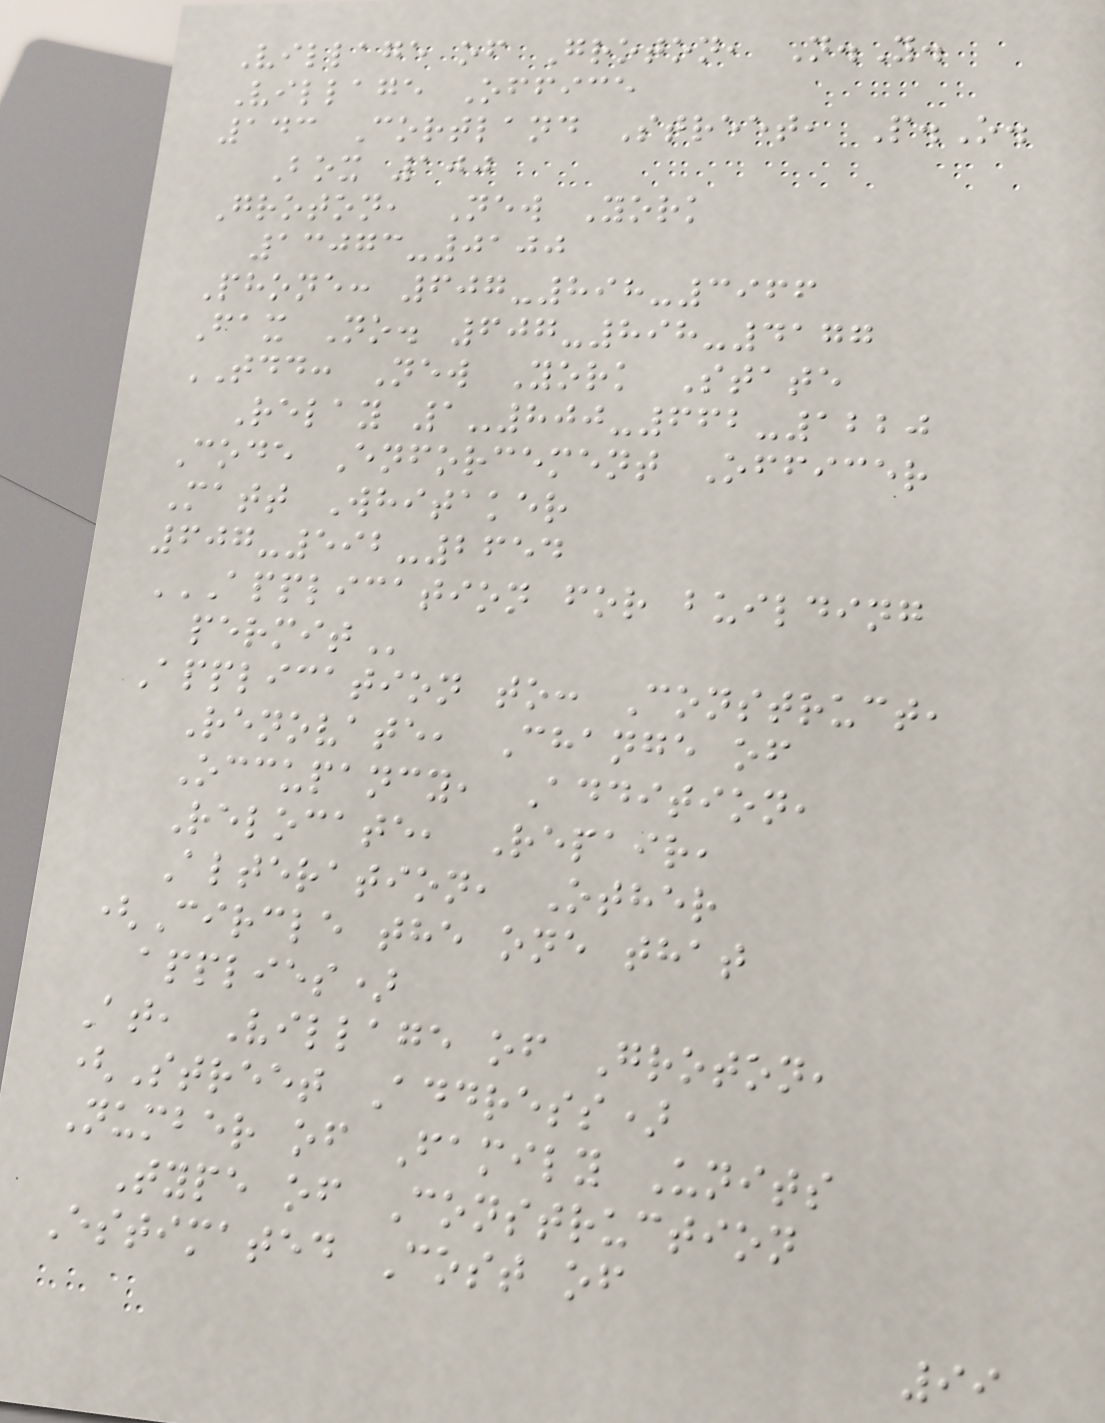Village of Groton, N.Y.
Village Office
143 Cortland Street, P.O.
Box 100
Groton, New York
13073-0100
Phone: 607-898-3966
Fax No. 607-898-4177
TDD: New York State
Relay 1-800-662-1220
Code Enforcement Officer
Matt Whitaker
607-592-2654
APPLICATION FOR BUILDING
PERMIT
Application to: Construct,
Renovate, Change of
Occupancy, Addition,
Relocate, Repair,
Alteration, Other
(Circle the one that
applies)
At, Village of Groton,
(Street Address)
Number of Family Units
Type of Construction
Estimated Cost of
99
